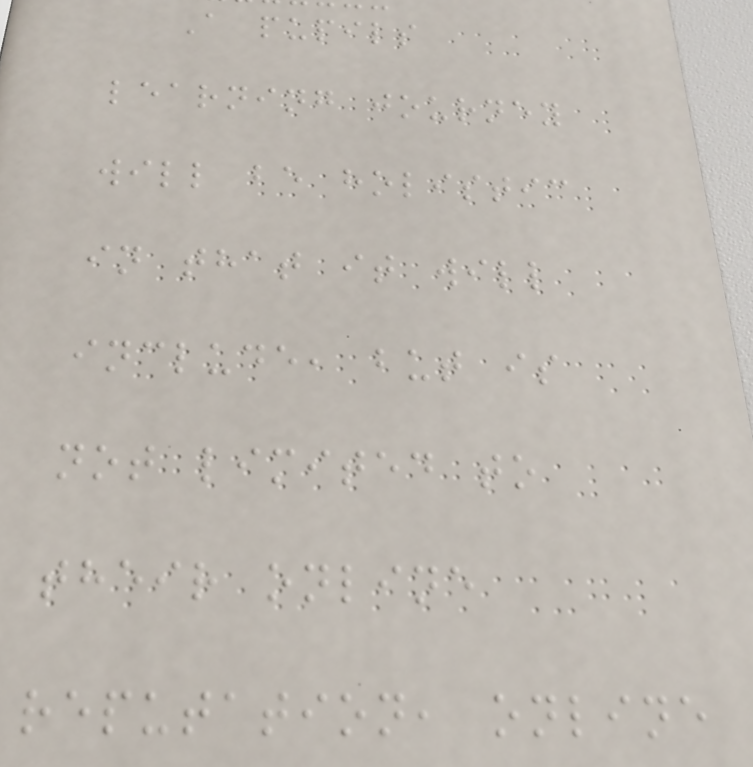A pupils
learning journey
will be holistic
in that it will
include, but is
not limited to
their online
reputation, online
